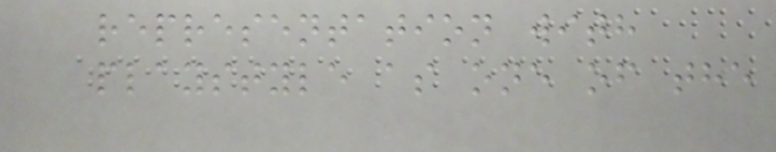representation with
playstyle as one of the
